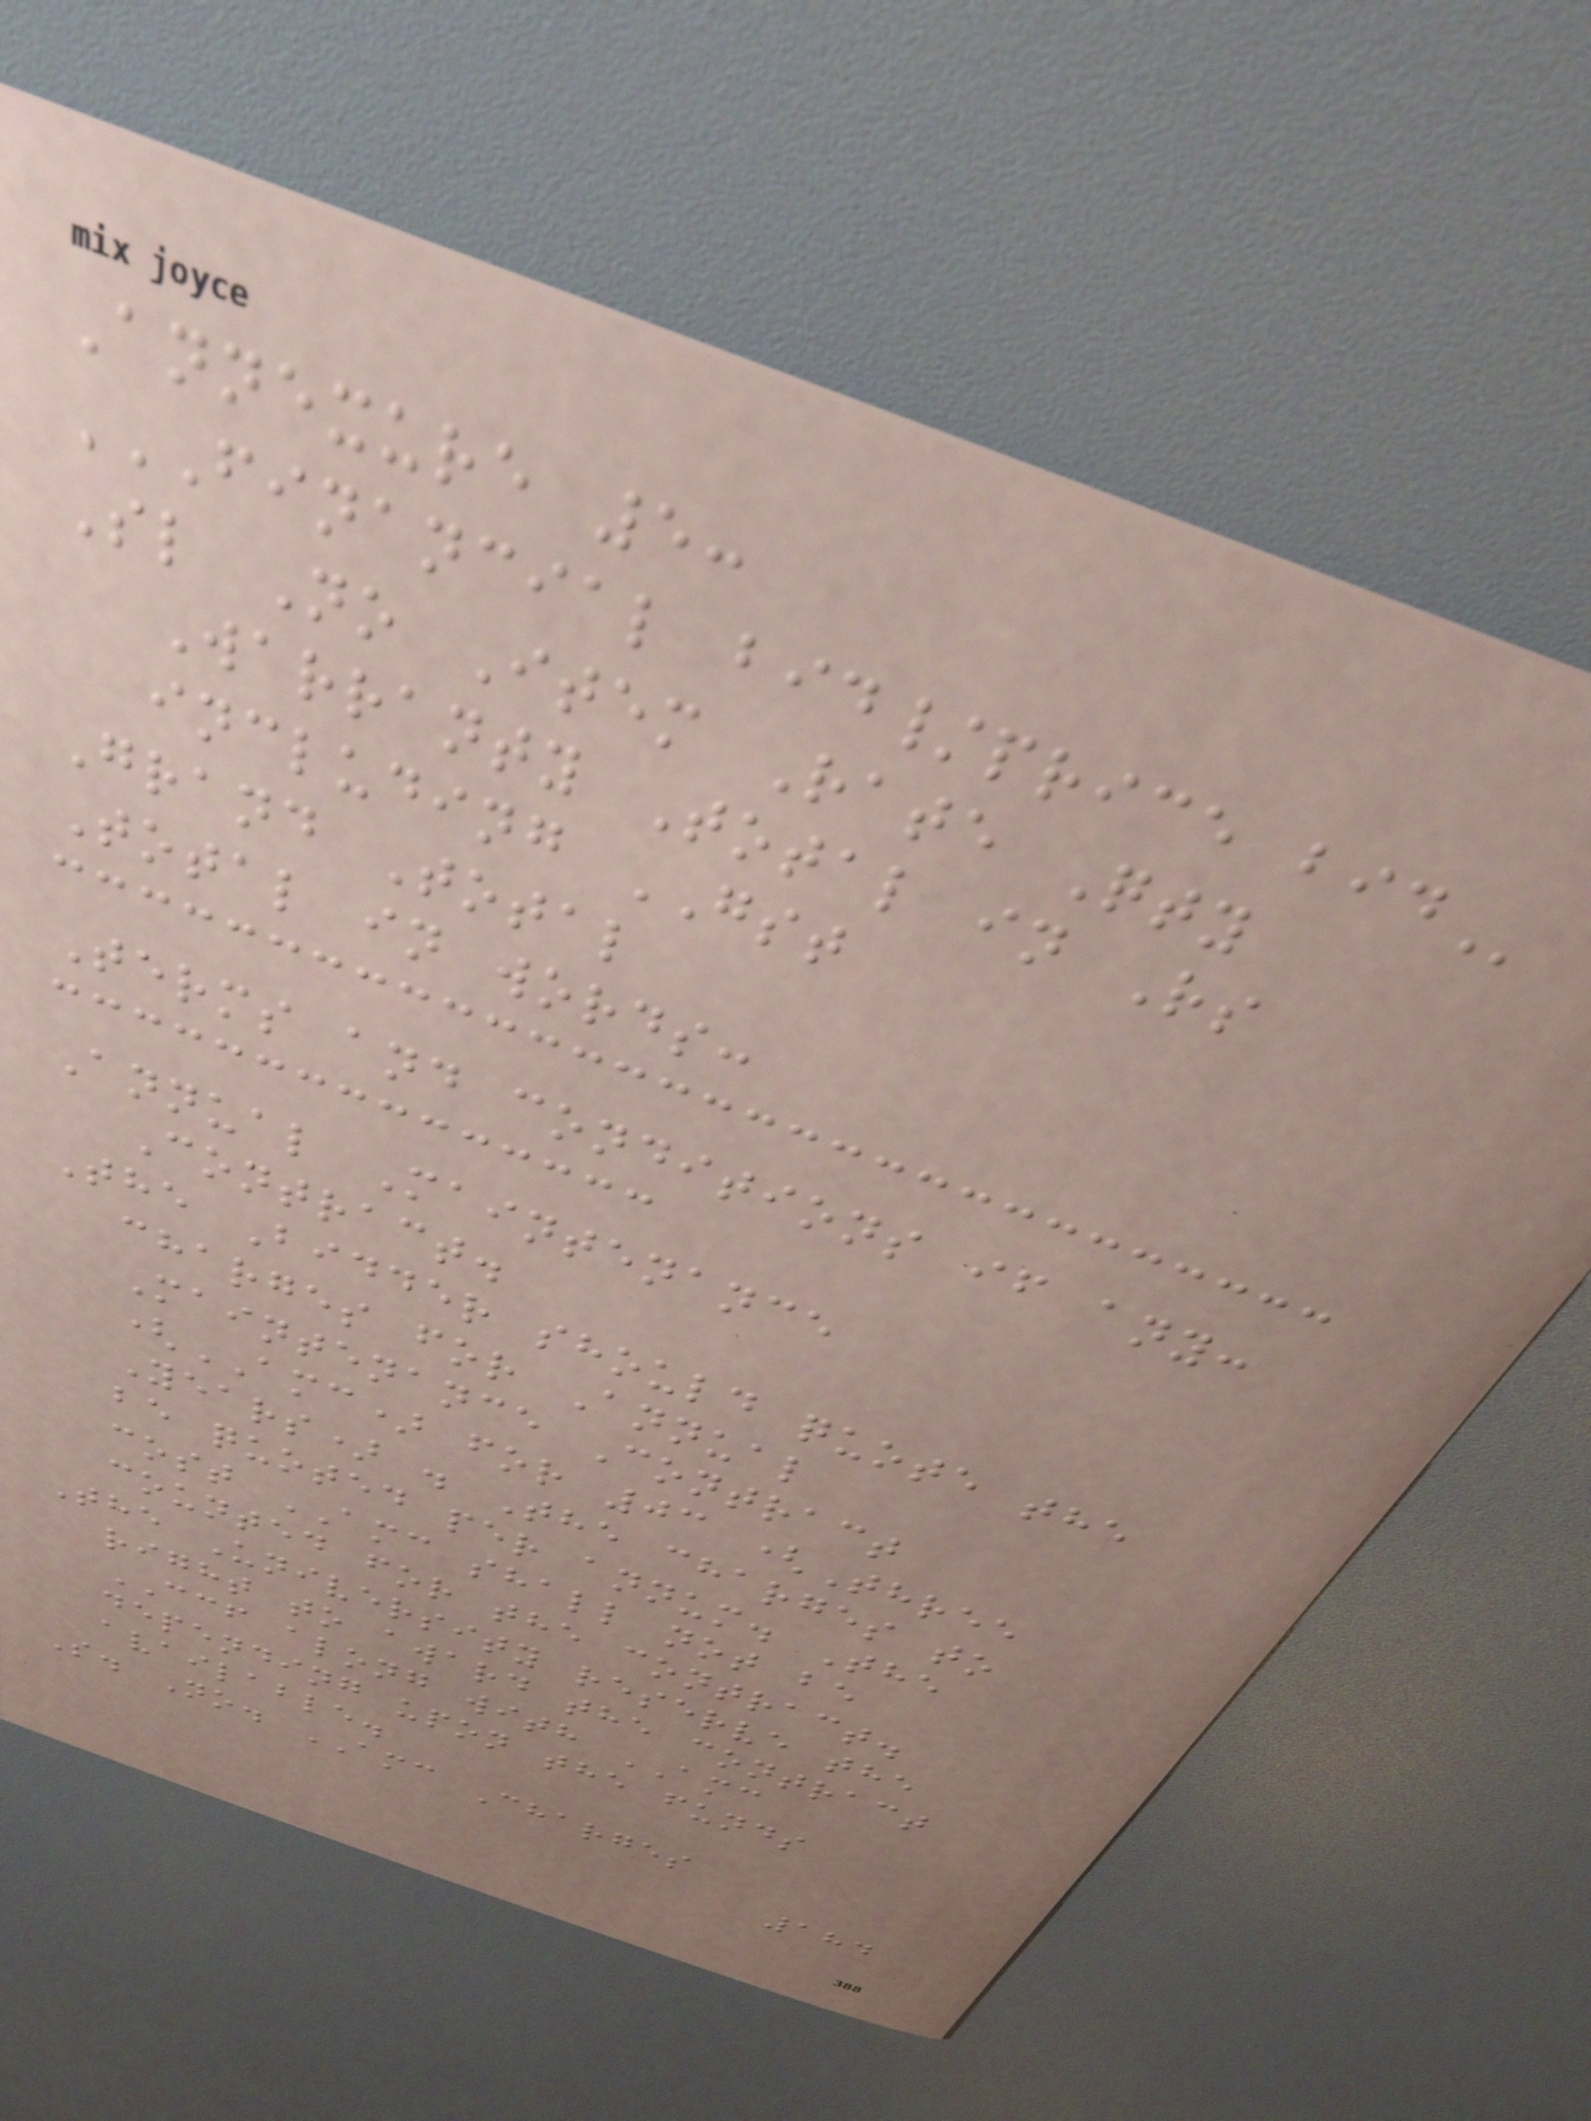Annexure 5:
FINANCIAL BID/PRICE BID
Sl No Item Rate Qty
Warranty Total in Rs
including GST
Grand Total
Total in words:
Terms and conditions if any:
Annual Maintenance
Contract.
The Bidder should quote the
charges for Annual
Maintenance Contract
(AMC) for 03 (Three
Years) . The charges to
be quoted per annum. The
cost AMC shall not be
counted for the contract.
The University reserve the
right to award the contract
CCF along with AMC
depending upon the funds
available.
S. No. AMC Charges
184
